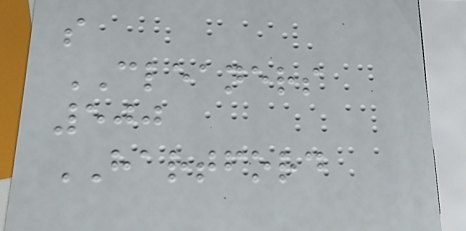s
CLEANERS
500
HARTFORD
